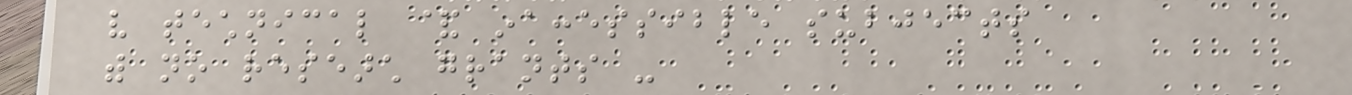very technical & inaccessible subjects
with no research grants -
